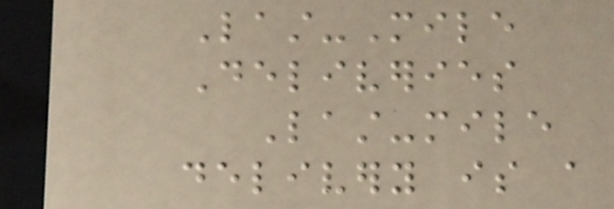Last-Mile
Deliveries
Last-mile
delivery is a
